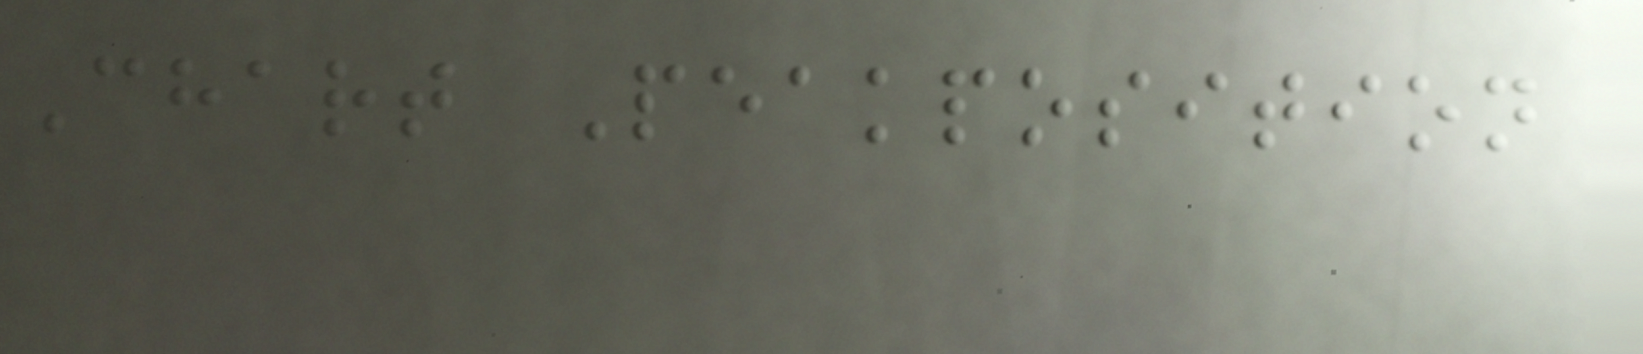Chart Peakposition
